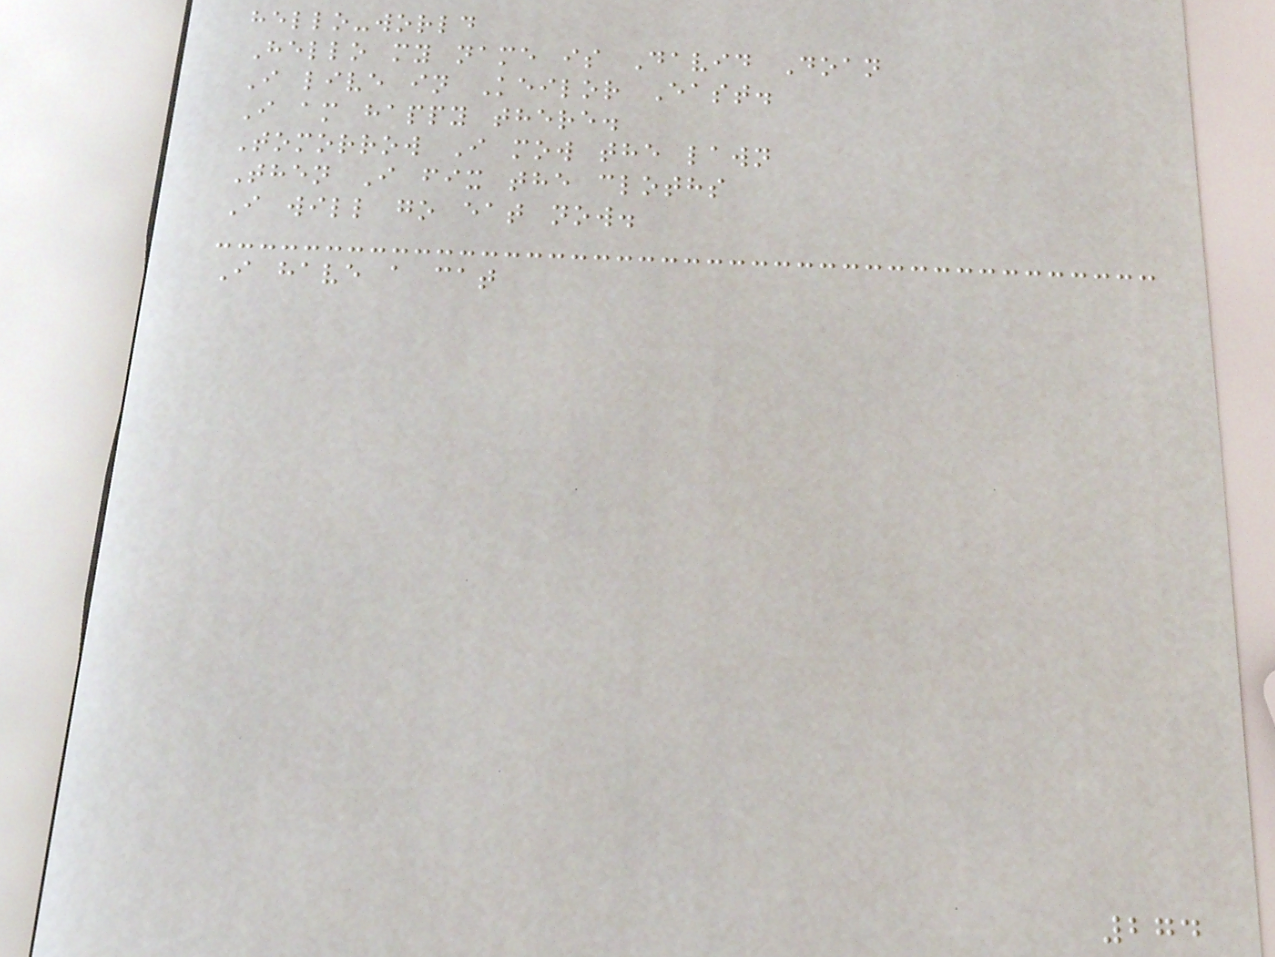hello-world
Hello my name is David Doan
I live in Keilor East.
I am happy there.
Tomorrow I mow the lawn
Then I fix the cloths
I will go eat now.
I have a cat
274
